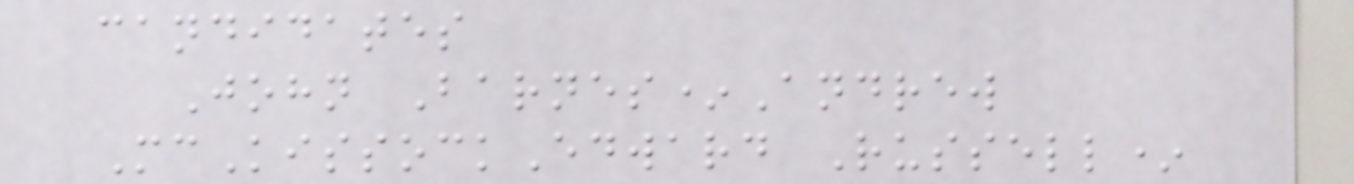candidates
John Barnes*Andrew
McKissockEdward Russell*
